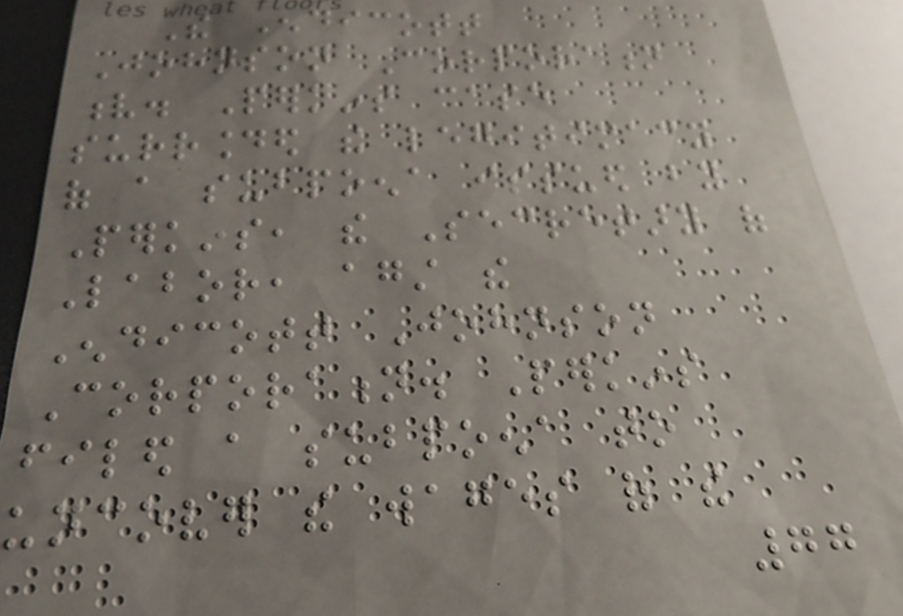The Endicott
Johnson Corporation
v. Perkins case
surrounded the legitimacy
of a subpoena issued by
Perkins, the Secretary of
Labor, against the
Endicott Johnson
Corporation. Perkins
filed a subpoena to
uncover the wages of the
77
